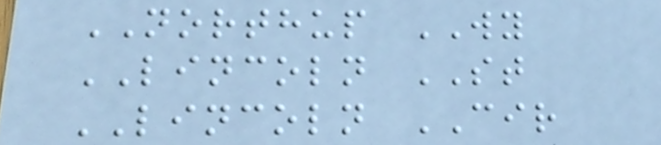NORTHUP WY
LINCOLN ST
LINCOLN CIR
